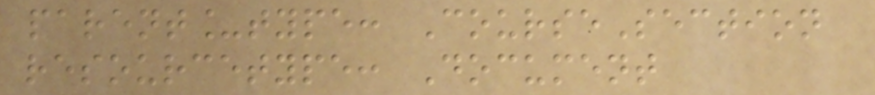parent_type: CourseSection
resourcetype: Document
